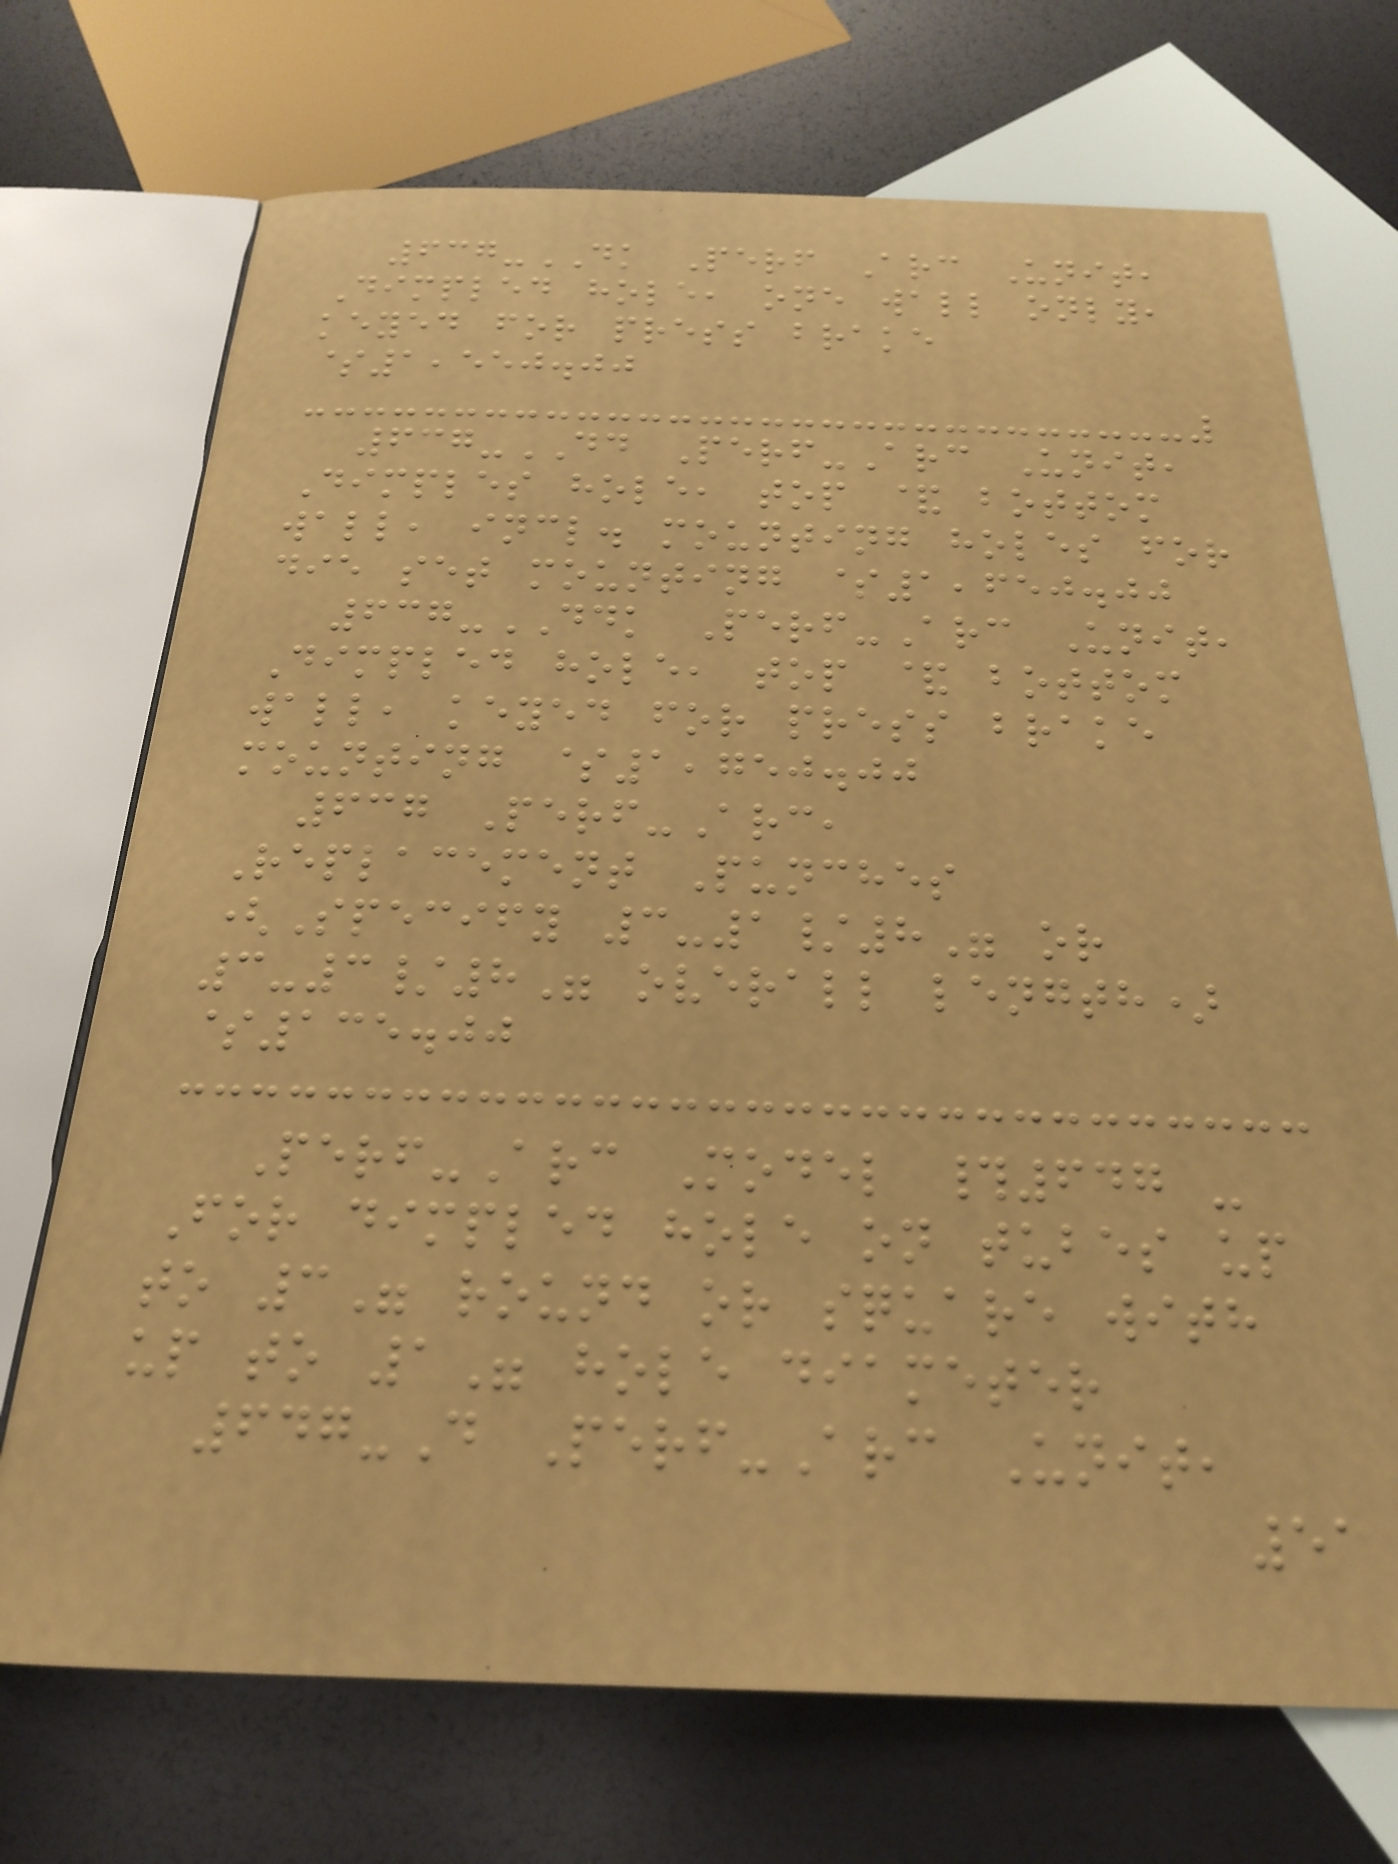637-DK Perf Arc Unit,
Dimpled hole, one wall only,
keyed for press brake
$1,550.00
637-DD Perf-Arc Unit,
Dimples hole, top & bottom
wall, incl. mounting holes for
die set mounting $1,650.00
637-DDK Perf-Arc Unit,
Dimpled hole, top & bottom
wall, keyed for press brake
mounting $1,750.00
637 Perf-Arc,
Replacement Punches
(Specify 3-1/8" or
3-3/8" overall length)
$135.00
Perf-Arc Model #647 -
For dimpled hole on tubes up
to 3" round or square with
up to 1" hole diameter
647-D Perf-Arc Unit,
51
